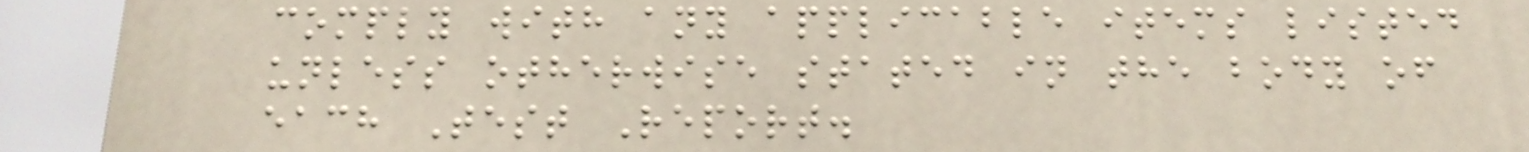comply with any applicable items listed
unless otherwise stated in the body of
each Test Report.
